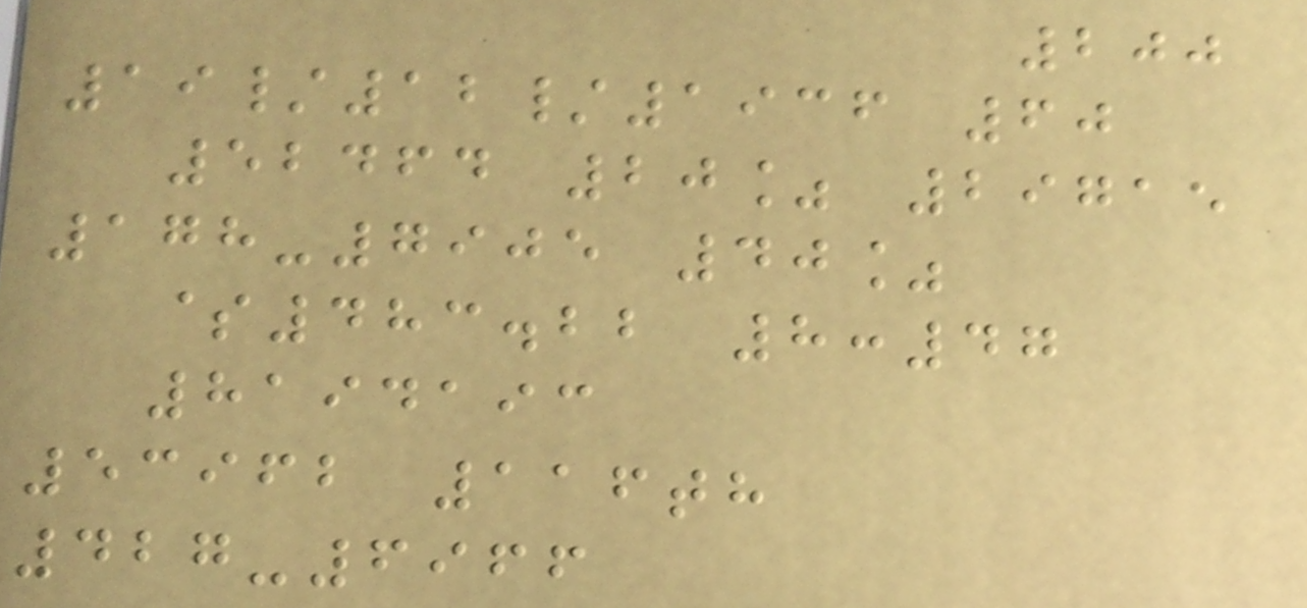200
19/12/1936 60
52464 20% 29715
178-7905 40%
$483.22 8:47
8194193
53962 116th
427-6966
